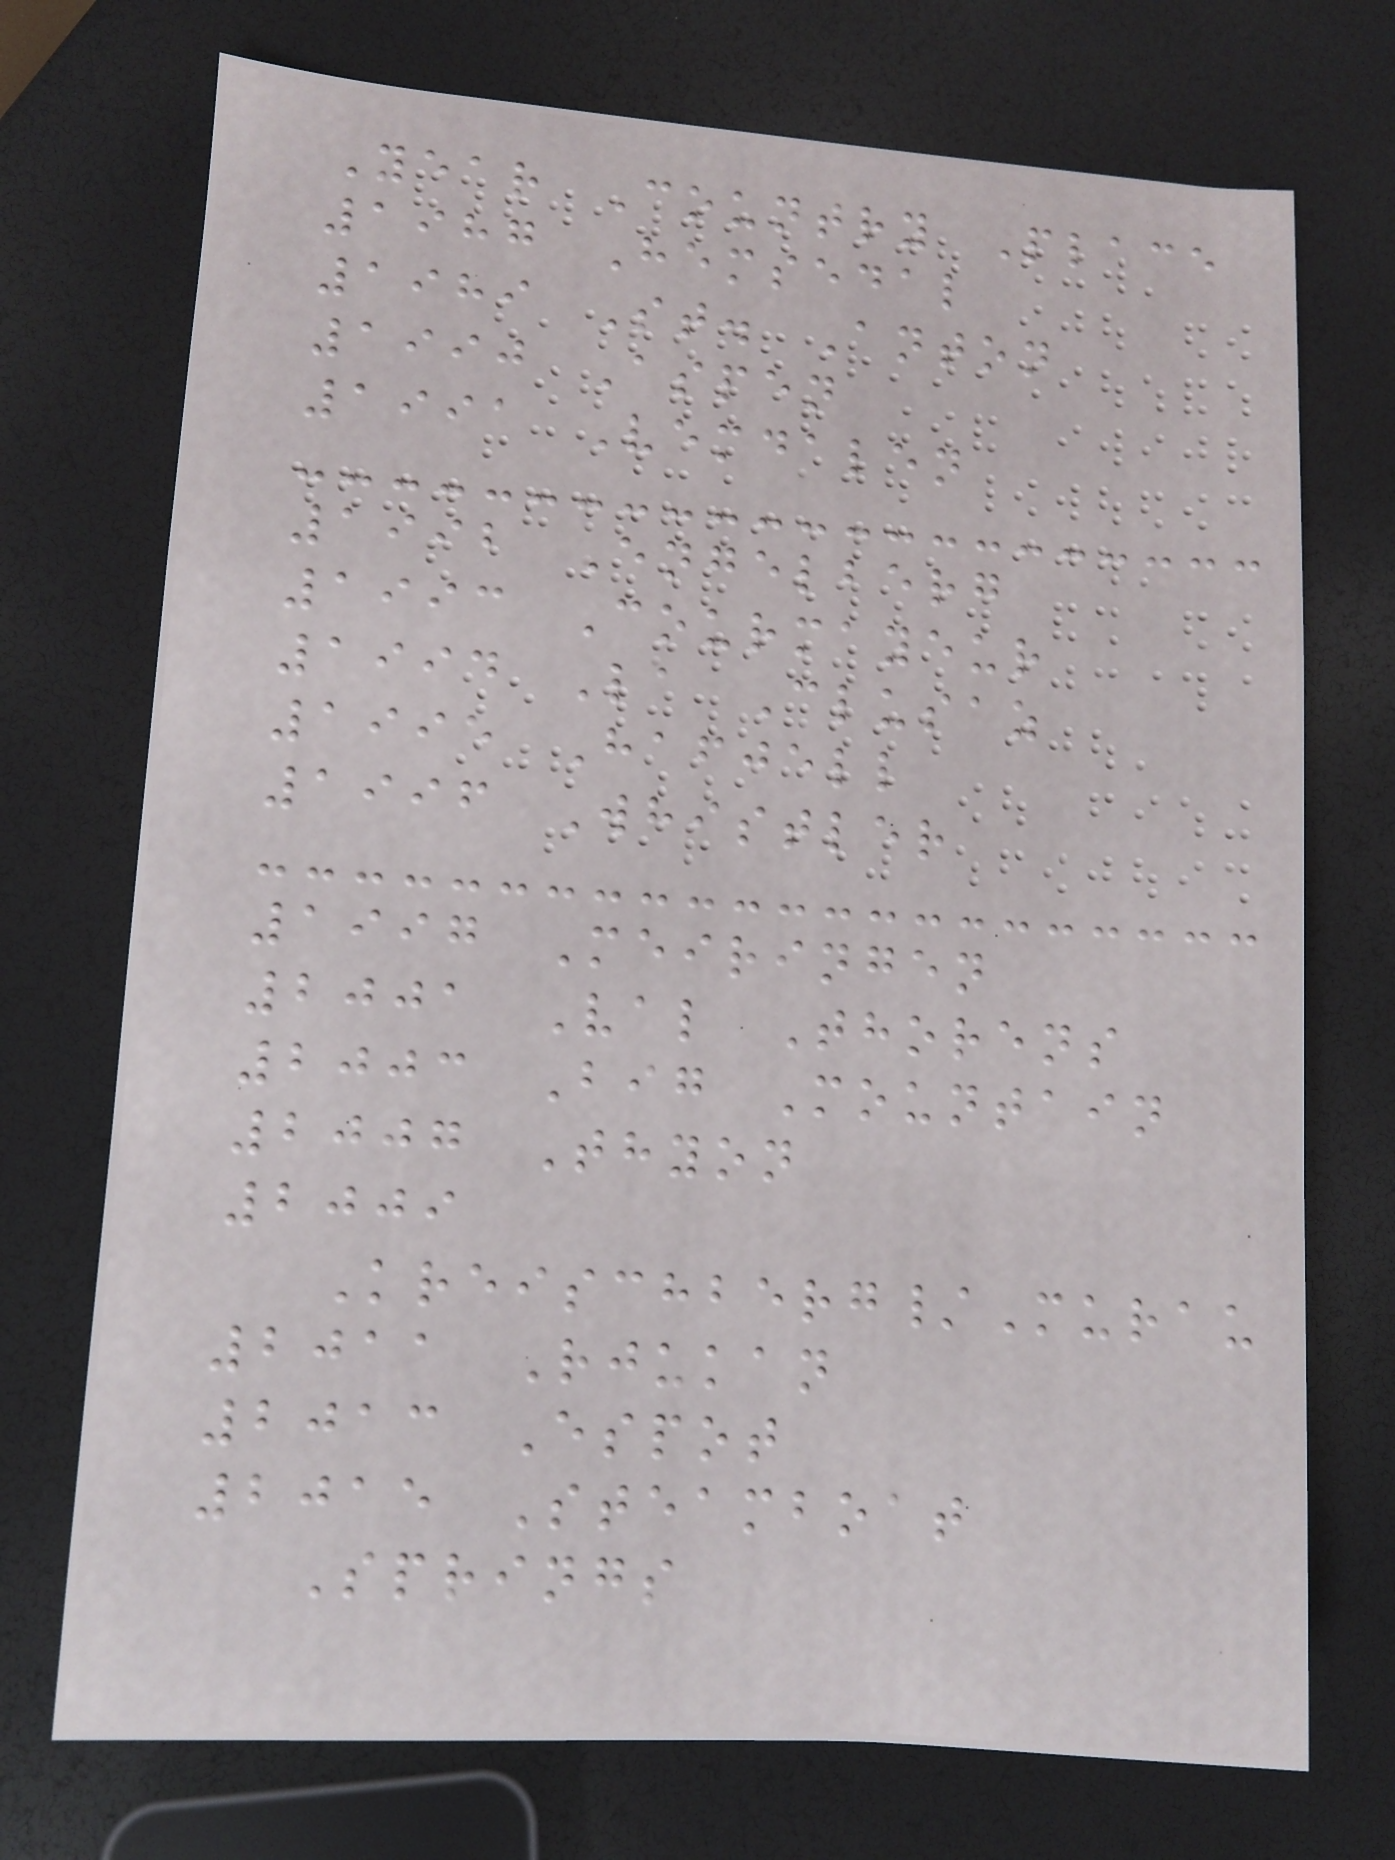Year Country Place
1987 Hemsedal
1989 St. Anton
1990 Aspen
1991 Vemdalen
1992 Engelberg
1993 Courmayeur
1994 La Clusaz
1995 Hafjell
1996 Whistler
1997 Meiringen
2001 Val Thorens
2003 Big Mountain
2007 Thyon
2009
Kreischberg/Murau
2011 Rjukan
2013 Espot
2015 Steamboat
Springs
